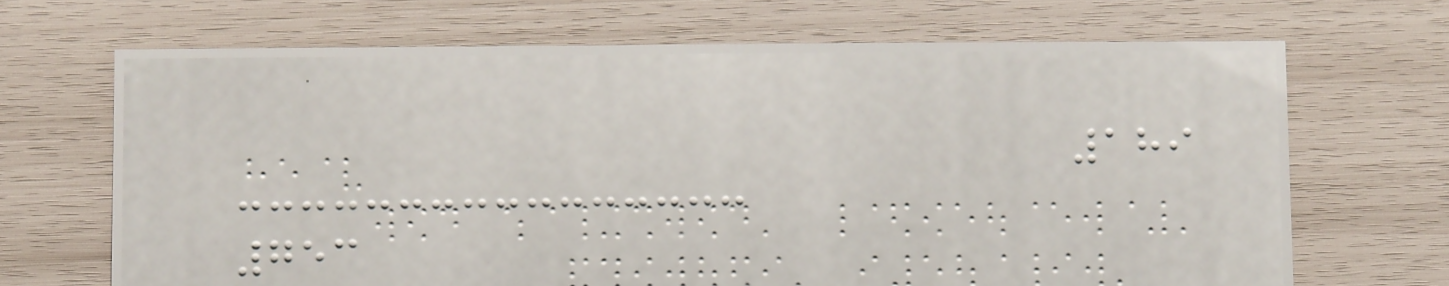189
753
